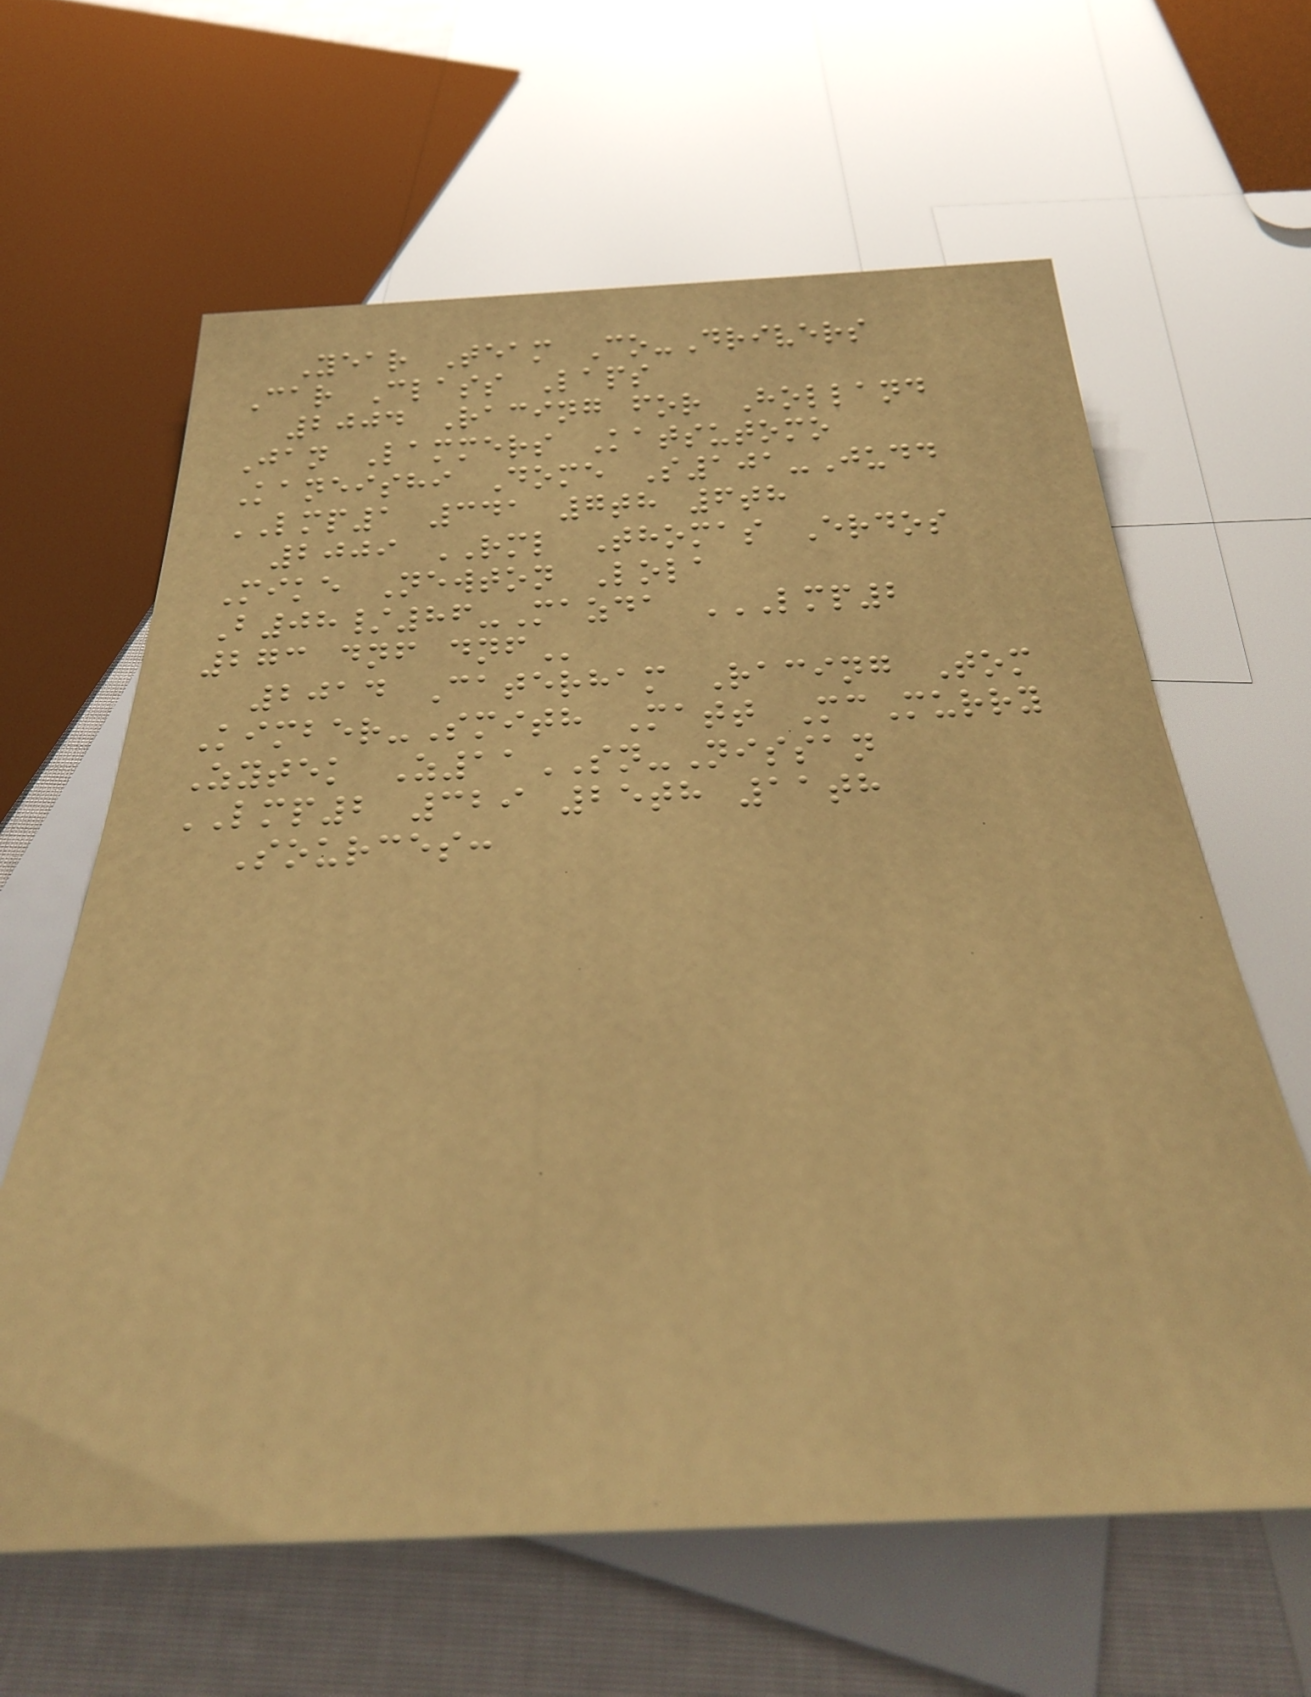Year Team Co-Drivers
Car Class Laps
2004 Racing for Holland
Jan Lammers Katsutomo
Kaneishi Dome S101-Judd
LMP1 341 7th 6th
2009 RML Thomas Erdos
Mike Newton Lola
B08/86-Mazda LMP2
273 DNF DNF
2014 Caterham Racing Tom
Kimber-Smith Matt McMurry
Zytek Z11SN-Nissan
LMP2 329 25th 11th
Sources:
